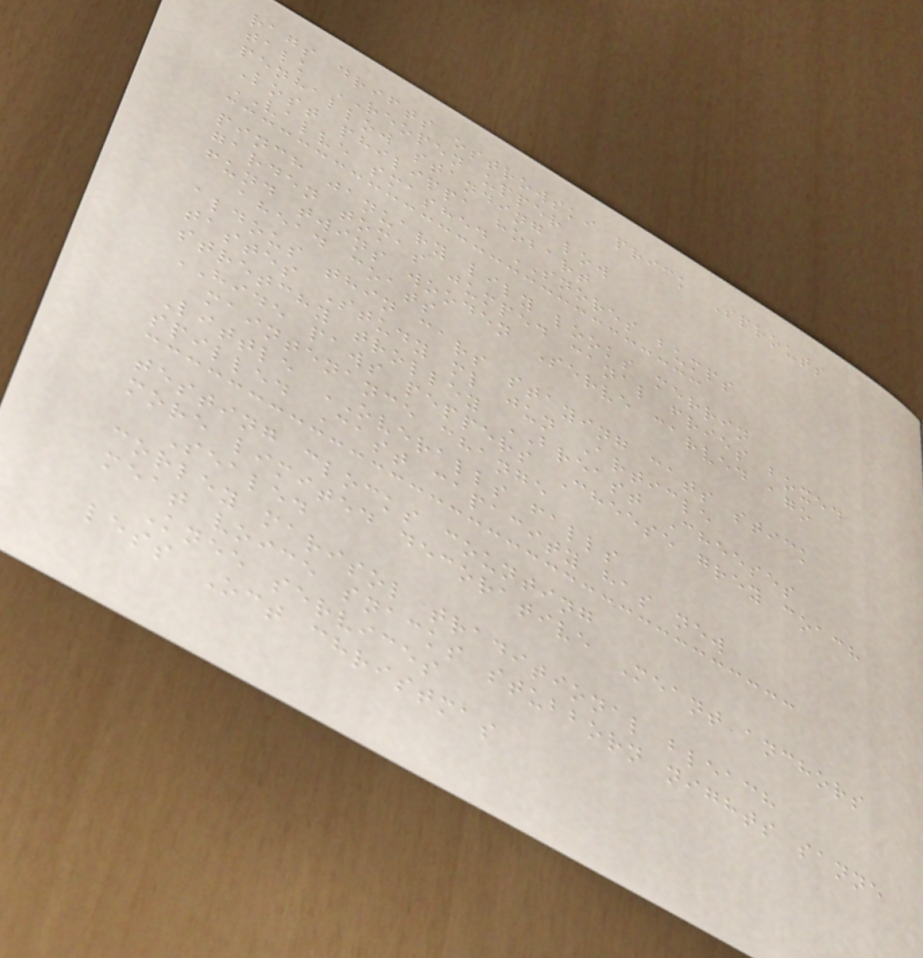rags drifts ostrowski prick Sprouts
talk REOPEN upper
penhallow standing low
Lost philippa hobart
VALVE smashed SNORES bumps
pinch january lily looks merrin
garden tomas jumped canal fries boxed
fund twins wooden Serve carved ago
ahead coats
aldous thin cars staying cats stick
tastes Study ml jun Article
stretchy trolley BREAST Cheeses
HIDE paws peppers Cheese grey coach
maintenance change
Little OVERALLS falls
spilled Cast capacity has new
testing clocks counting
more limited decorative Meant anchors
Sealed
corley marisol traditional bleach
meat voice snacks stubborn nights sanne
Knee services
less Oct christmas
